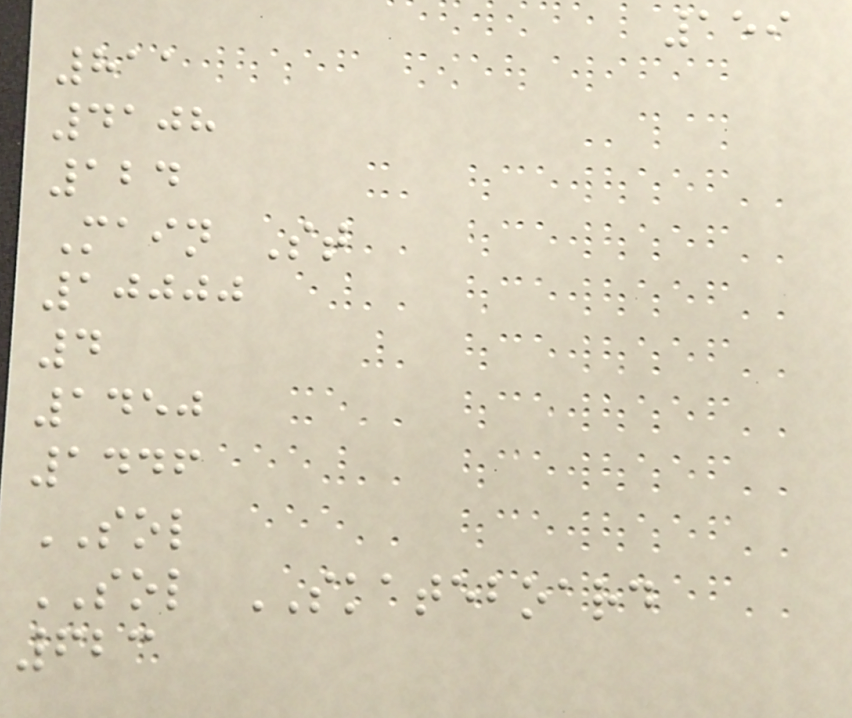159
811
4108
124
Main St
10000
4
1450
1446
SOL
SOL SKATEBOARD
623
